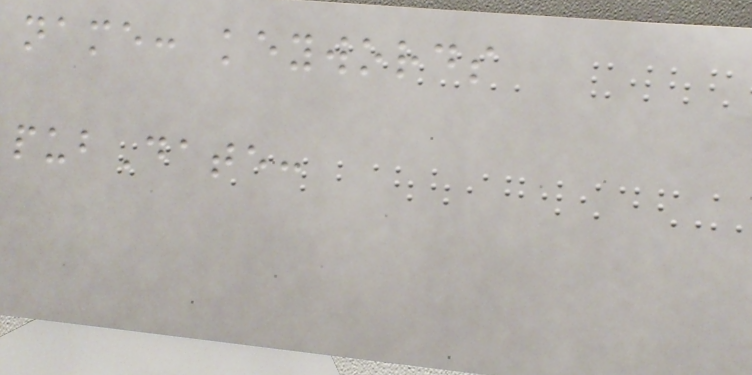name: keywords
pubDate:
